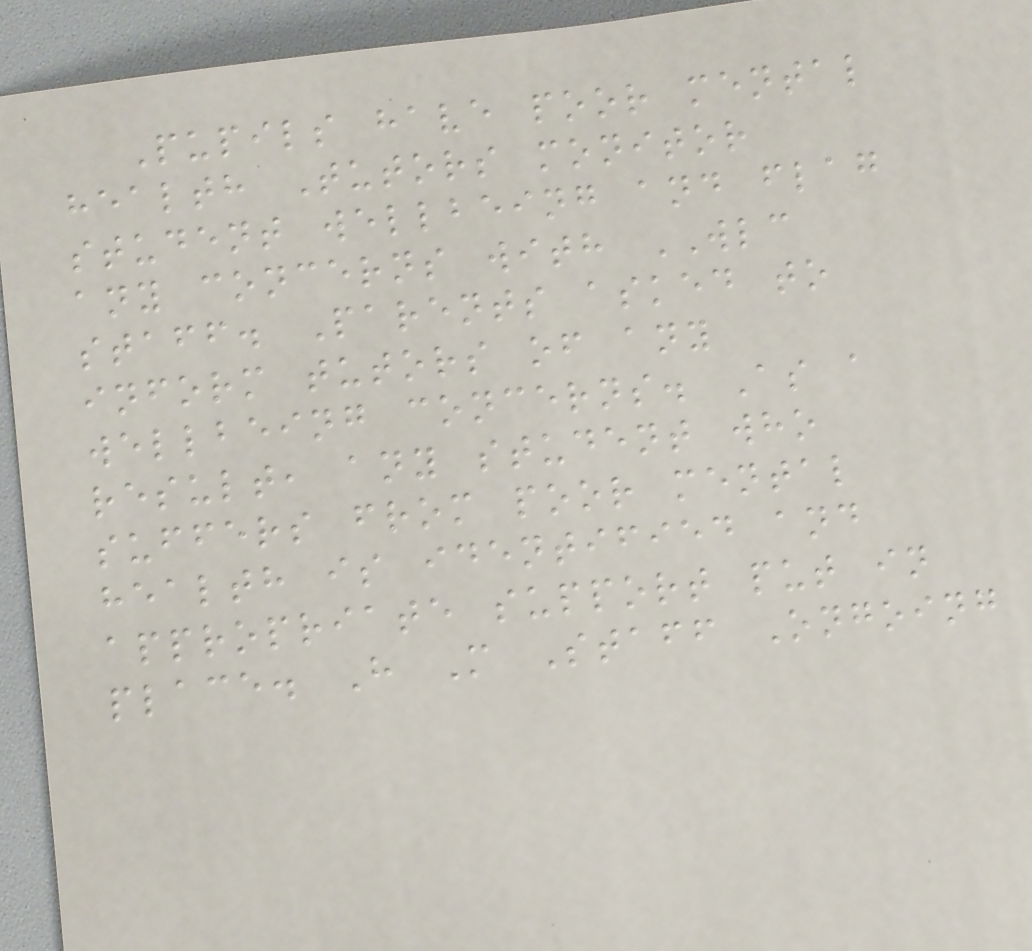Pupils have poor mental
health Tutors monitor
student wellbeing and flag
any concerns with WLC
staff. Parents asked to
inform tutors of any
wellbeing concerns. As a
result, any student who
suffers from poor mental
health is identified and
appropriate support put in
place. H M Staff Ongoing
